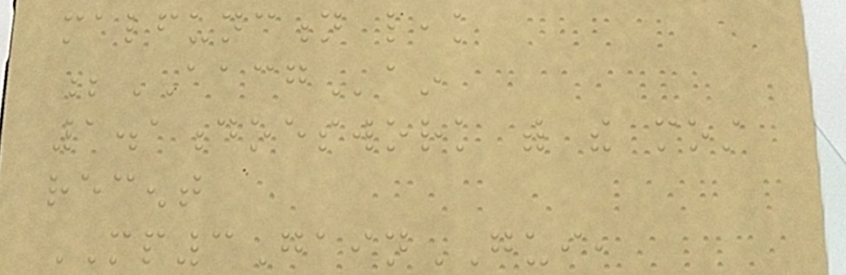malfunction leak
;AACGain
1.1doeswork with the most
recent
MP3GainGUI,
